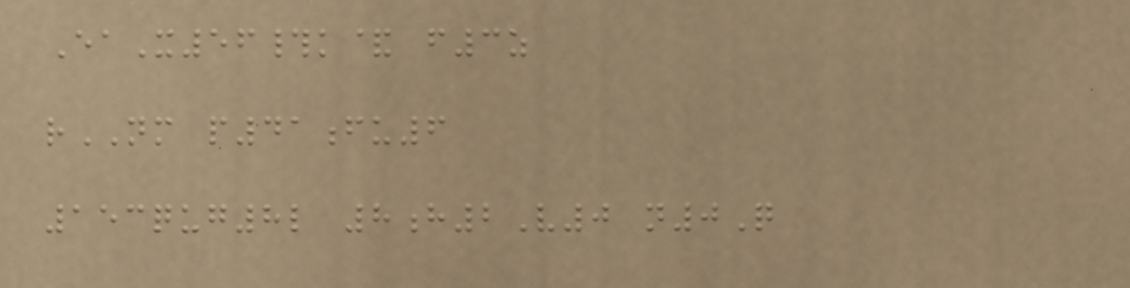EaX56#k& f3z
rNM p41fu6
153qug8l 8h2V0 n0Q
